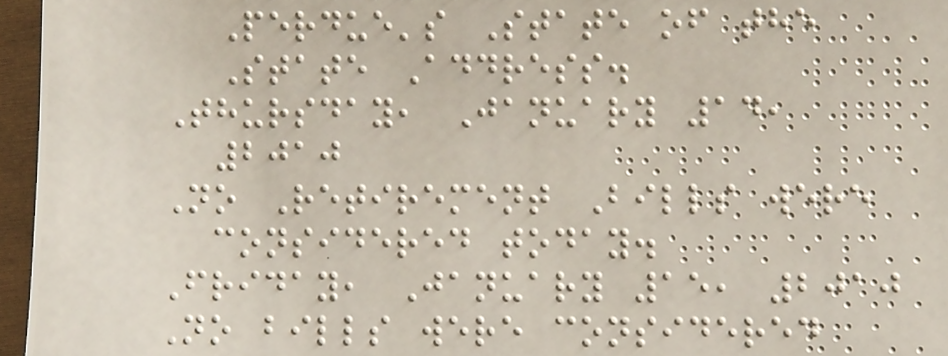Perdue's State of the
State Address.
Thursday, January 14,
2010
No Retirement Bills were
considered today.
Friday, January 15, 2010
No bills were considered
